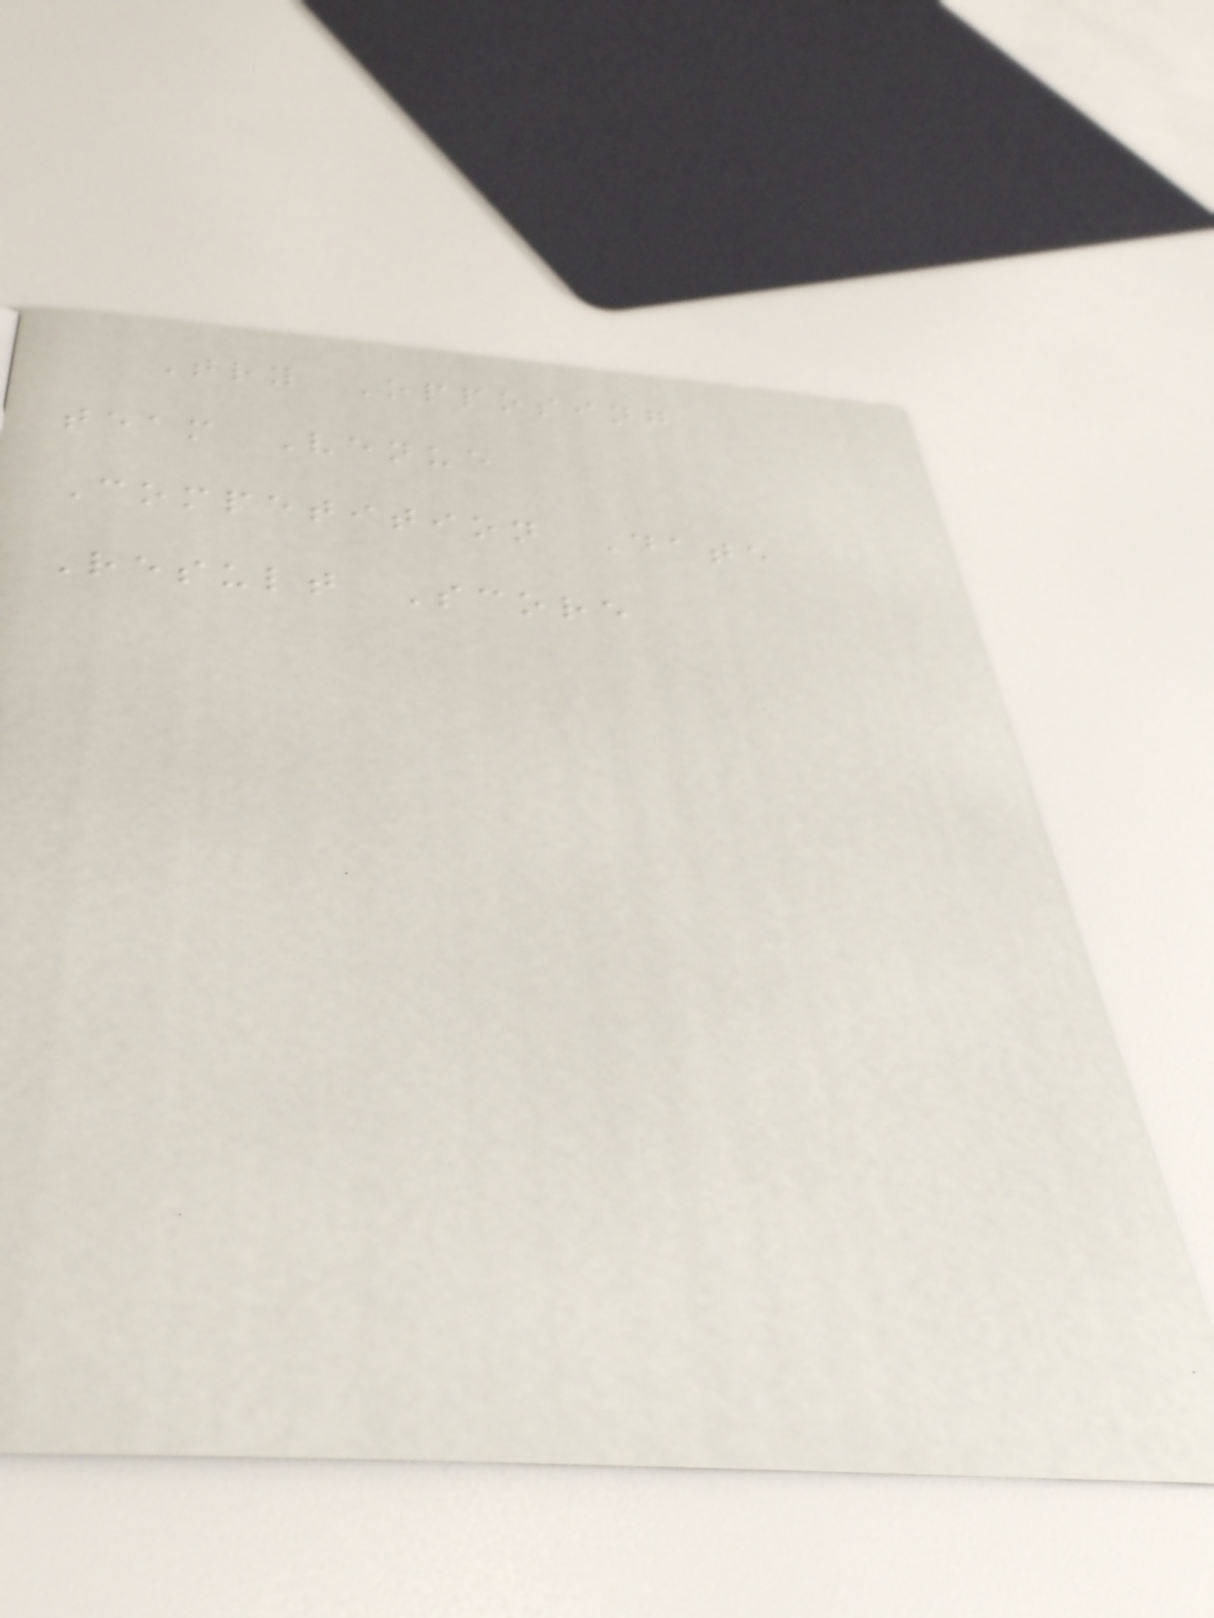Try Opposing
team Venue
Competition Date
Result Score
